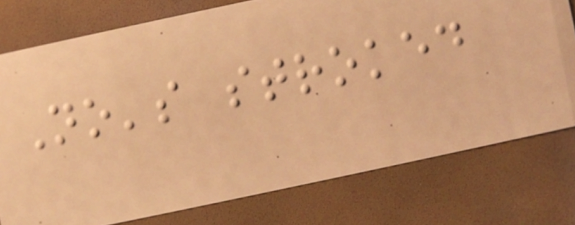No's stroked
